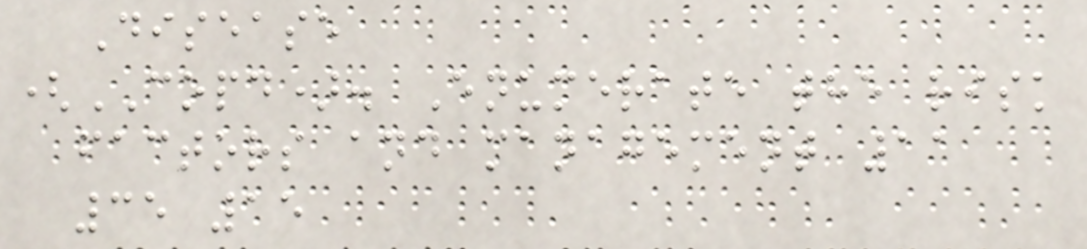Disease
(COPD). Enumerate the risk
factors and management 11
35 15
